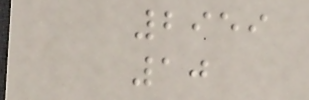2959
10
